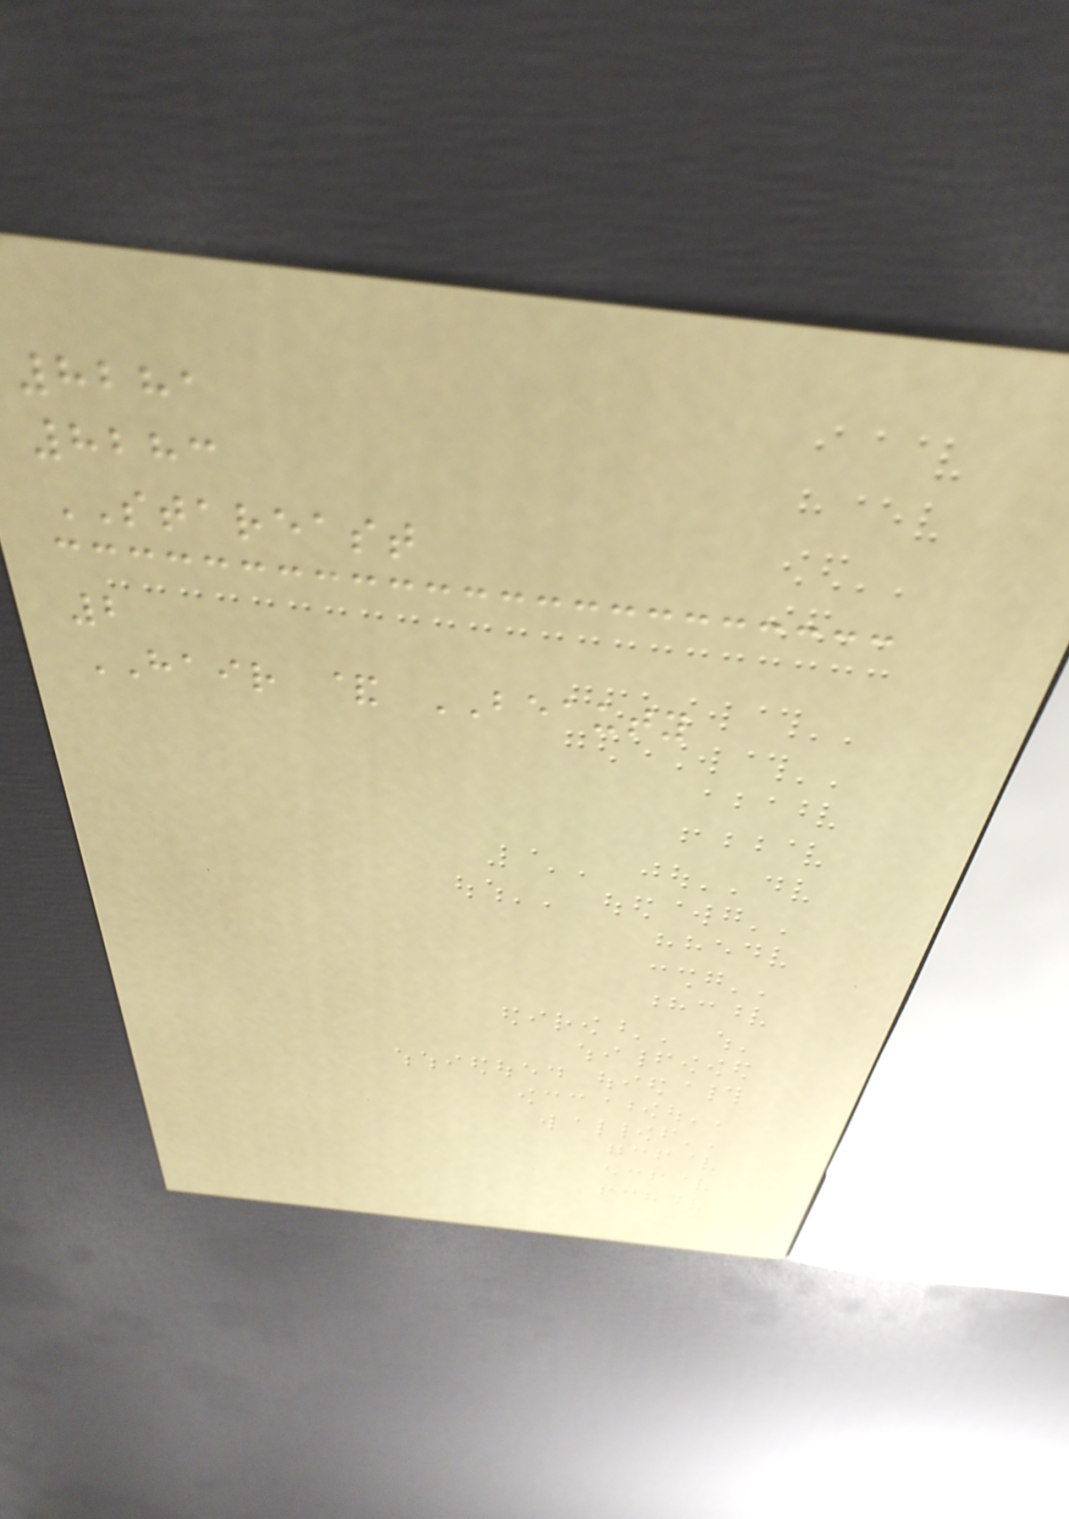8281
8283
STAREAST
2
HAIR & BEAUTY
